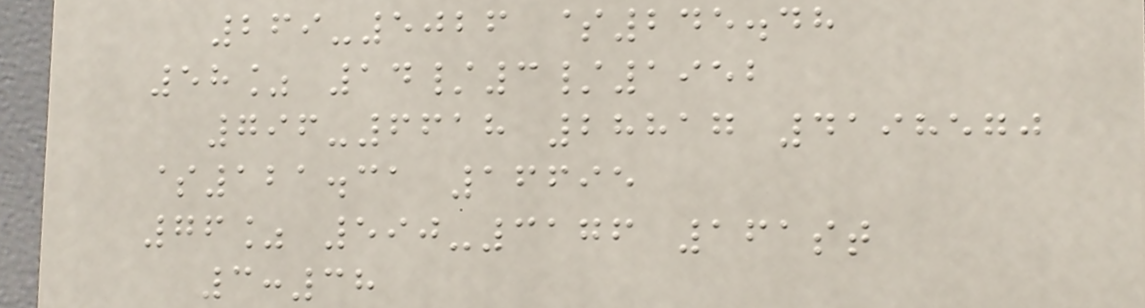269-5026 $245.48
58% 14/3/1952
796-6618 28817 4198570
$121.31 16695
76% 590-3176 161st
3:38
